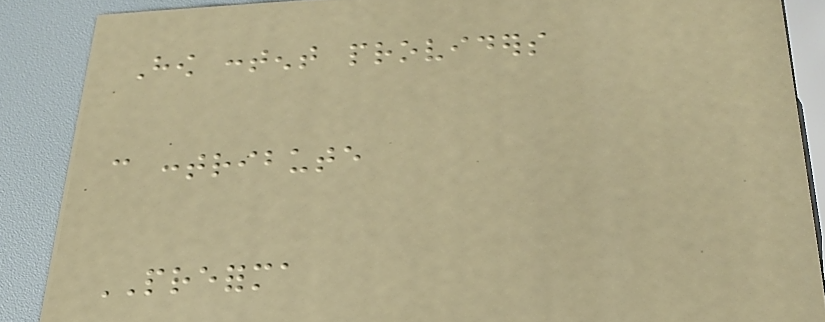How content providers
can contribute
PREFORMA
